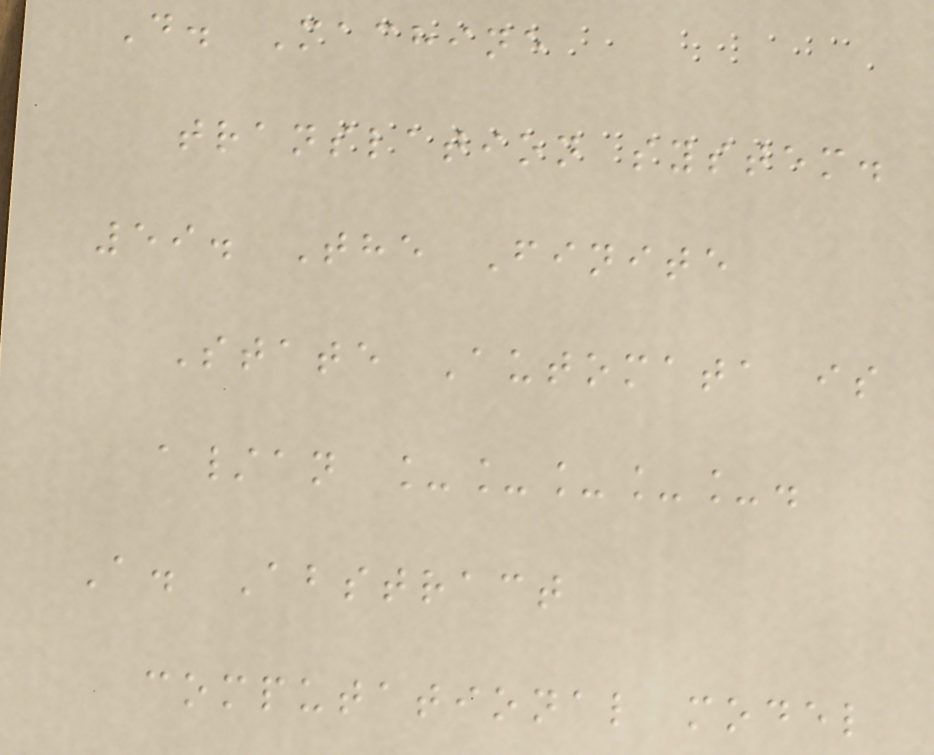D. Machine
translation system.
59. The Finite
State Automata is
a/an _____.
A. Abstract
computational model
